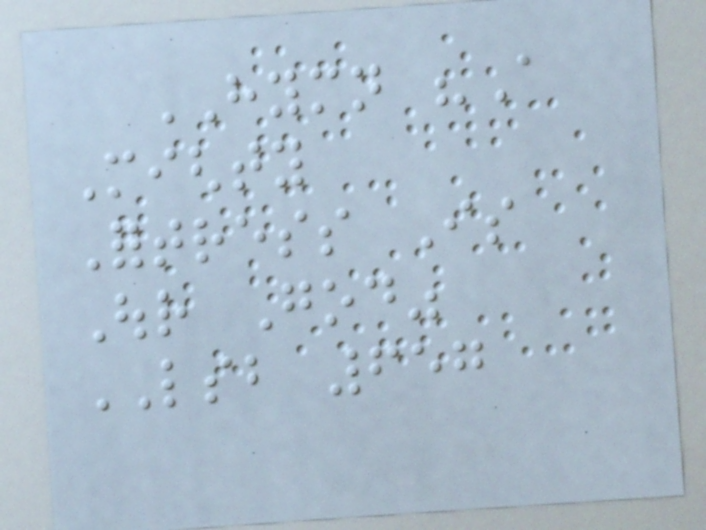HYMN "A
Mighty
Fortress Is
Our God"
LSB 657
